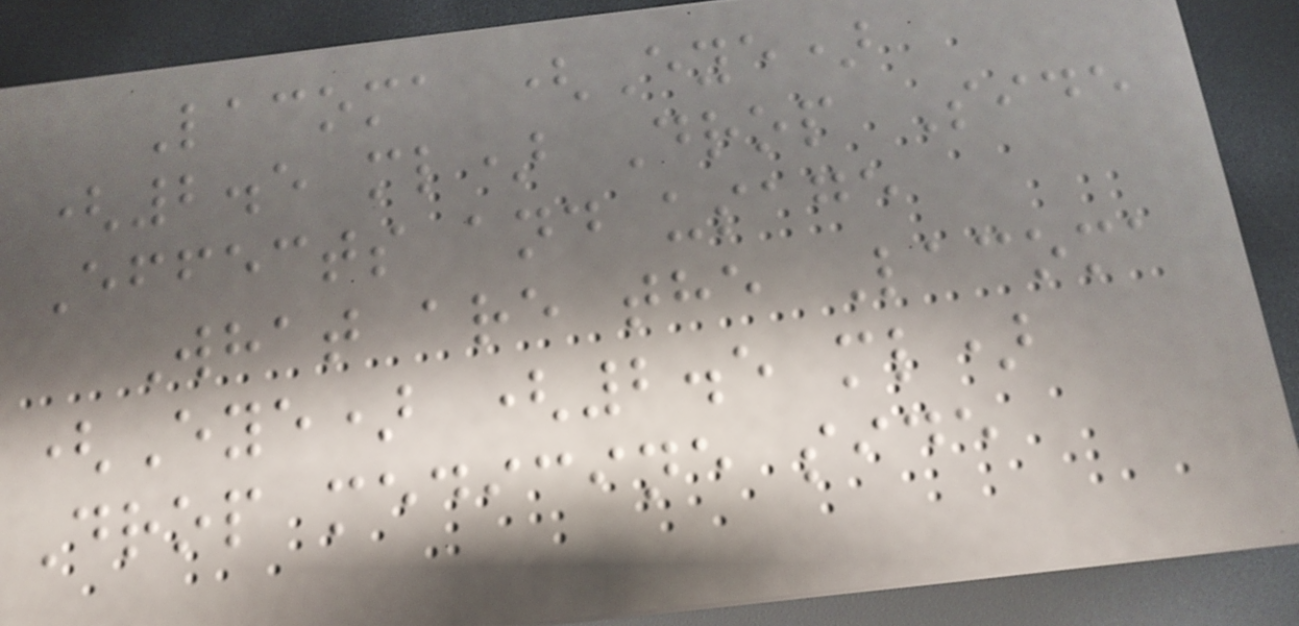Lacoma (Eye)
(2.5 ml) Drop Side
Effects and usage
What are the Lacoma
(Eye) (2.5 ml)
Drop medicine side
